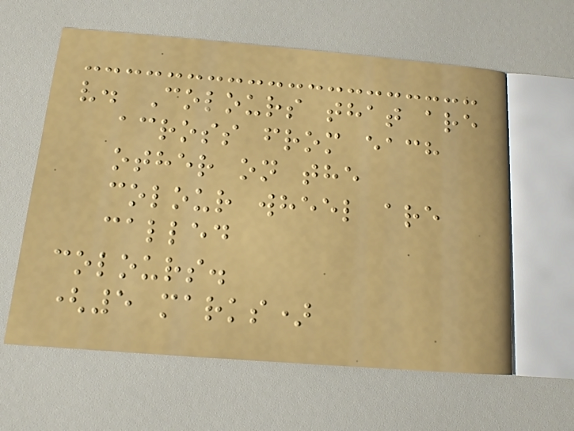v. Colours that are
across from each
other on the
colour wheel are
called
colours.
(5 marks)
